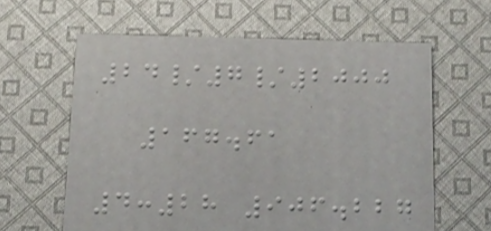24/7/2000
167.61
4:28 906.227
